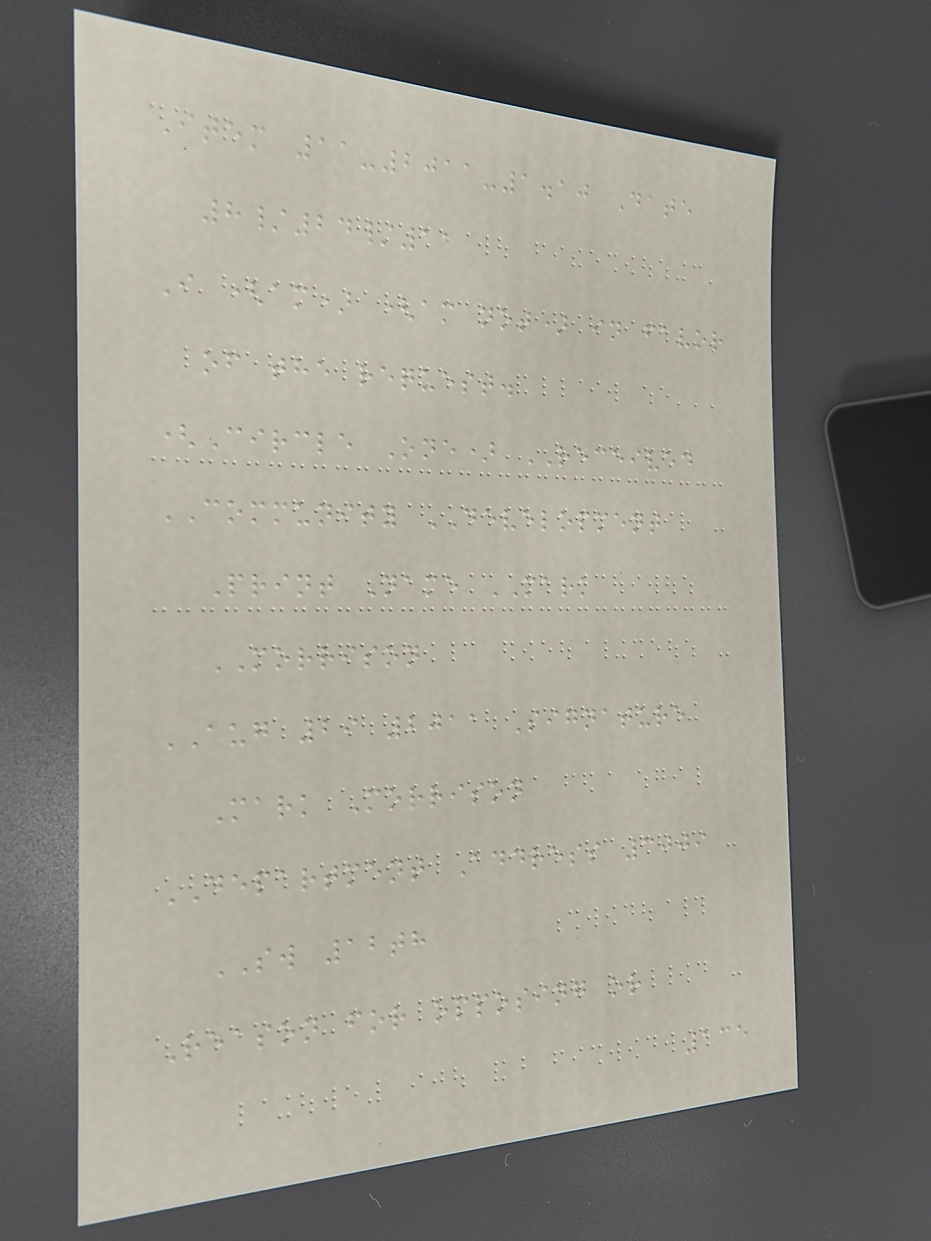Item 11-2011-1.10 Date
8/24/11
I (am) (am not) in favor
of the request.
(Circle One) RECEIVED
COMMUNITY DEVELOPMENT
Print Name MARK
MORRISON
AUG 29 2011 Signature
Mark Morrison
DEPARTMENT Address 3009
SW 12th
Reason for opposing or
135
